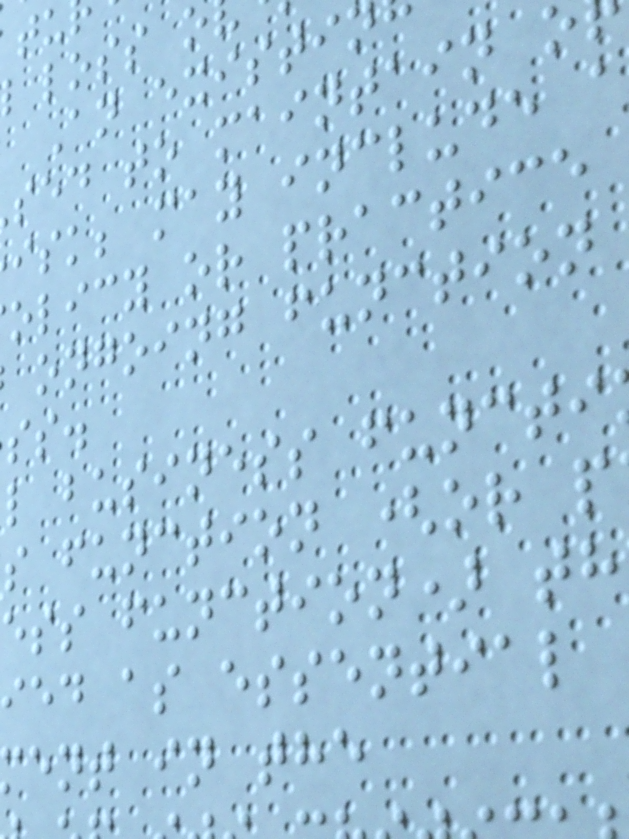An existin
sed to maintain
isk; may include a
olicy or practice
ongoing function
l business functi
s function (or p
ess function) th
ied as essential
ent in the
